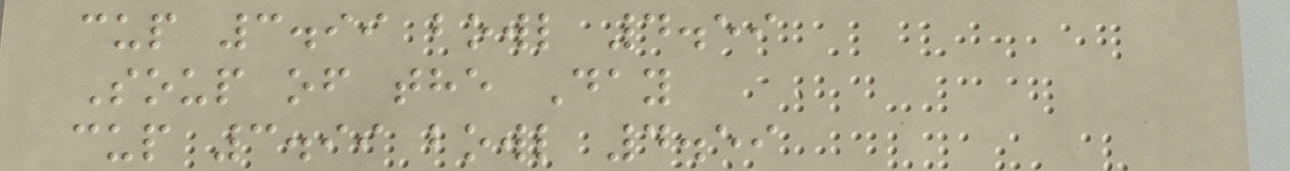cup 3.99 bowl 4.59
Soup of the Day
cup 3.99 bowl 4.59
